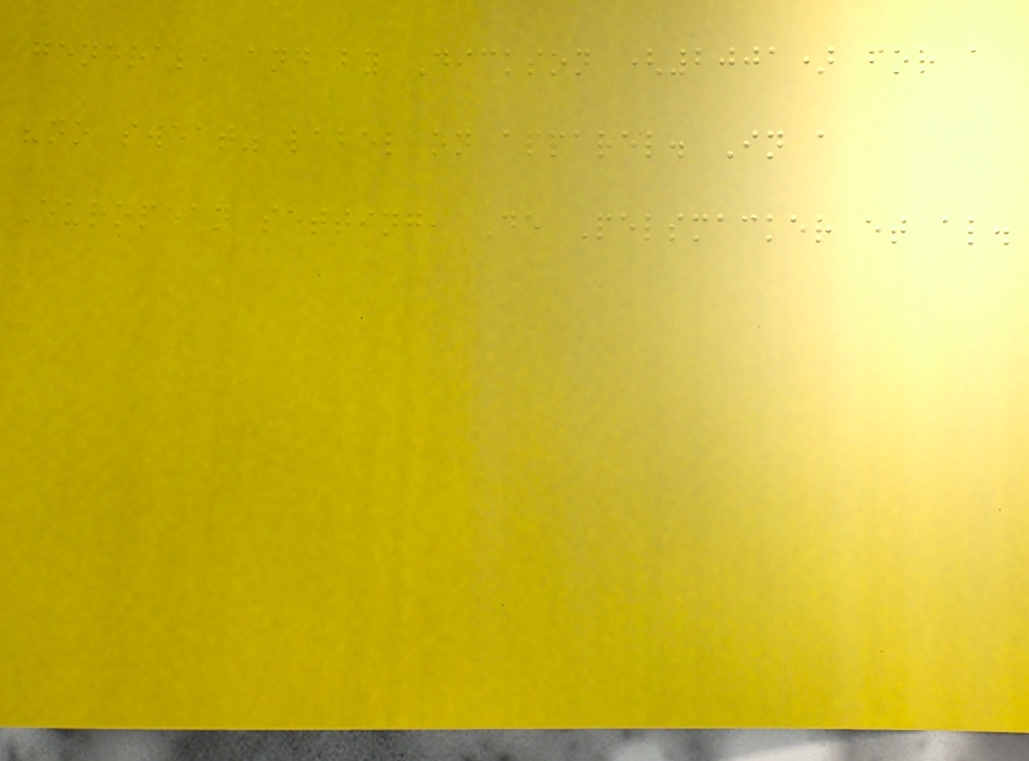general, and by Dickson (2001) for a
"no sweat" label on apparel. In a
European setting, De Pelsmacker et al.
